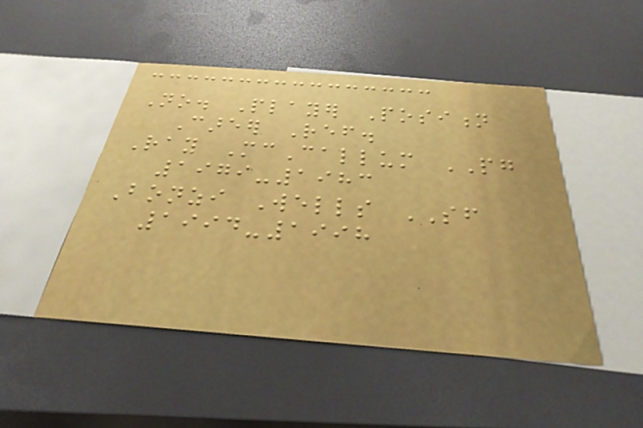No. Player Position
Career Ref.
Ray McCallum PG
1979-1983
Bonzi Wells SF
1994-1998
